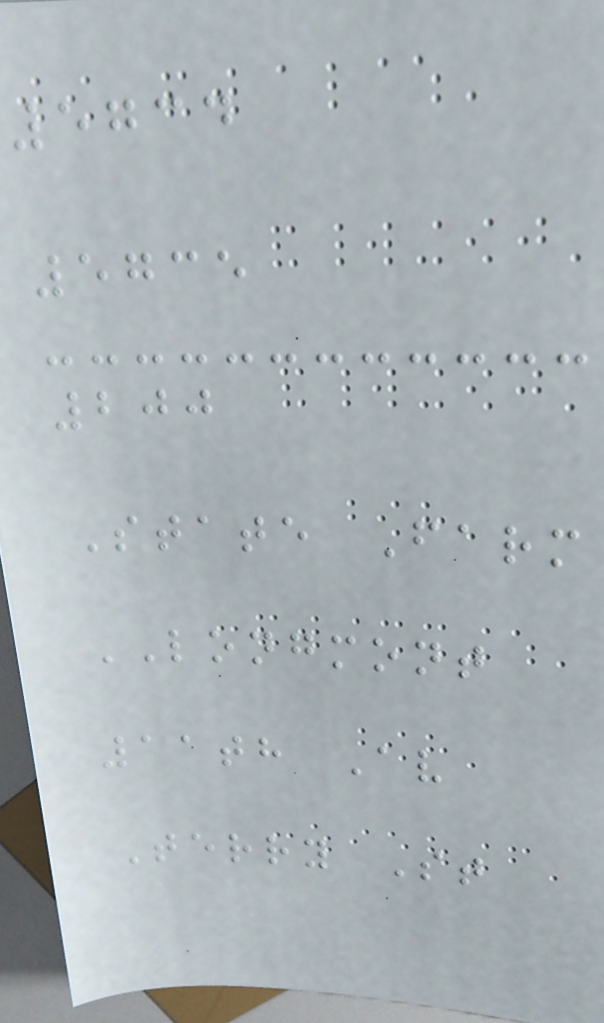5734
5735
200
State Farm
LONGMONT
11th Av
Terry St
